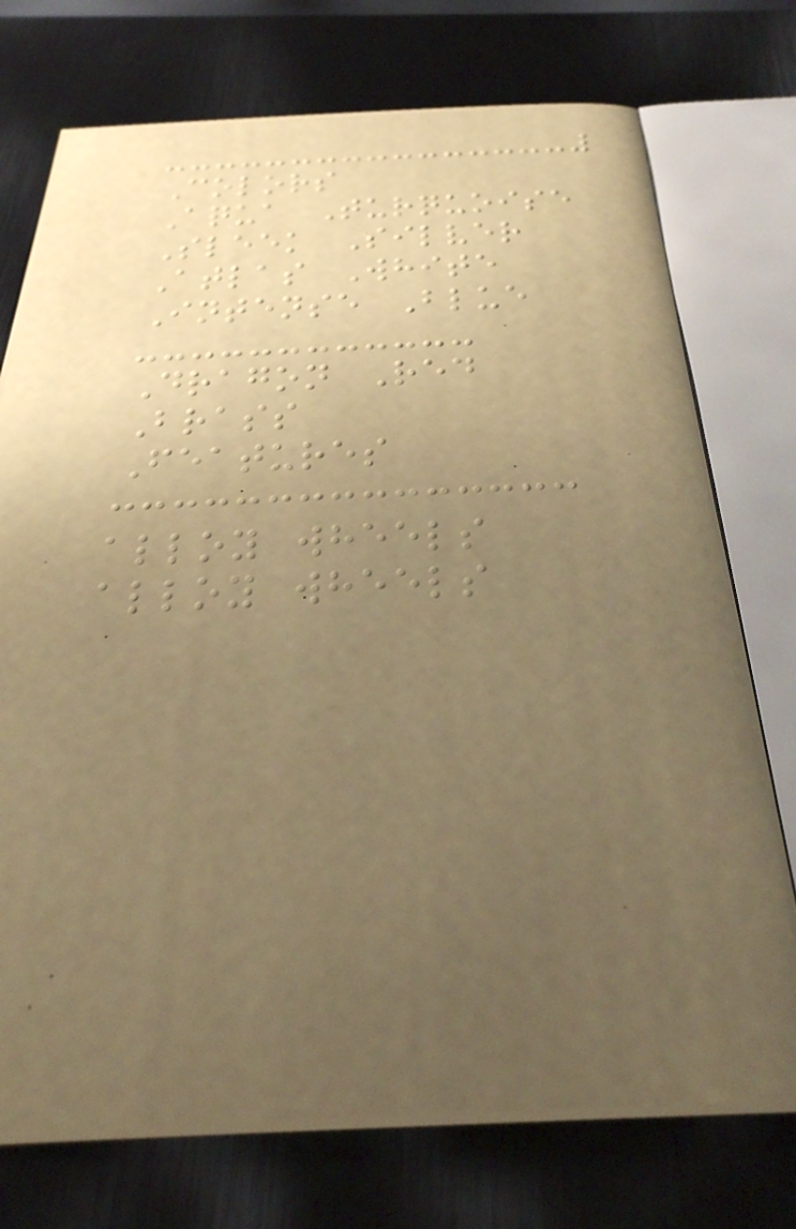Colors
Aqua Turquoise
Sleek Silver
Atlas White
Intense Blue
Dragon Red
Brass
Features
alloy wheels
alloy wheels
